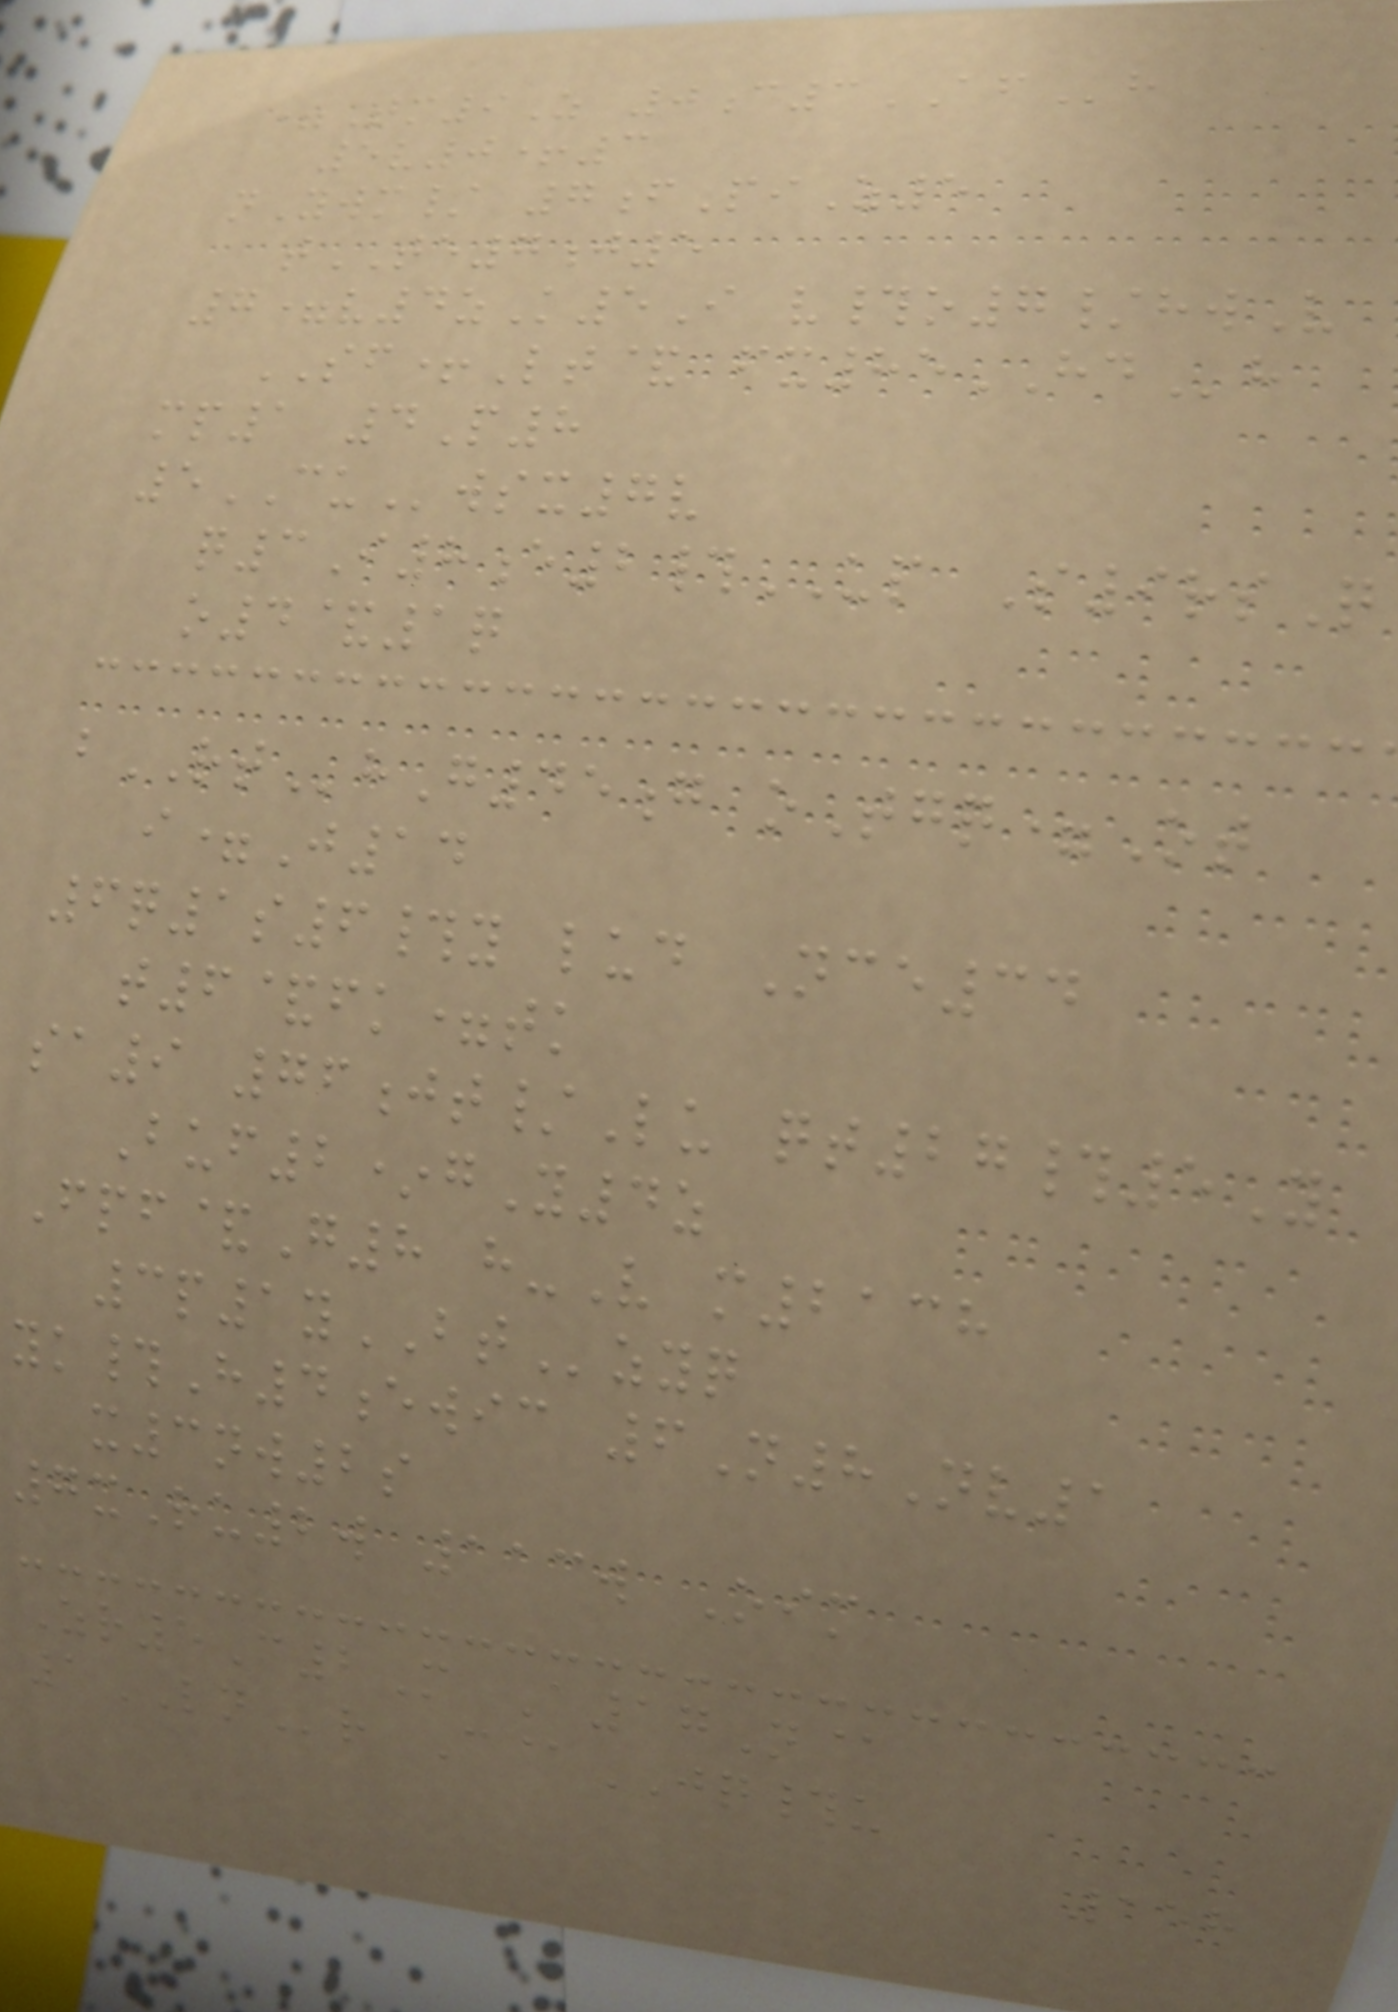=Tm9Z 0c3AFh
5v0+3
nYwm/ 7fPiZ5
tTE7j5
7=v4zK5I v#o7/hwV
SF+Lt& fx85HDh
mp1 4P8
5CUwsx7v
q3I8e2#UP S9rsQ
o4&1q
bRThG45g oTgq=Ot
i=J14
6q1s6#y lud Nce34
t6&fk=tk
sa9 76jt/Lu qt27#5Y
Buf2*gY4z
Fpf&G8 h-V m2138
3p1yBTzyq
yk#H4ewic 6N8Nv1
x3nw2s
7xRu2w 113w Oim
Zr5C2M A17N@
1LNr C@JQ#u
158
